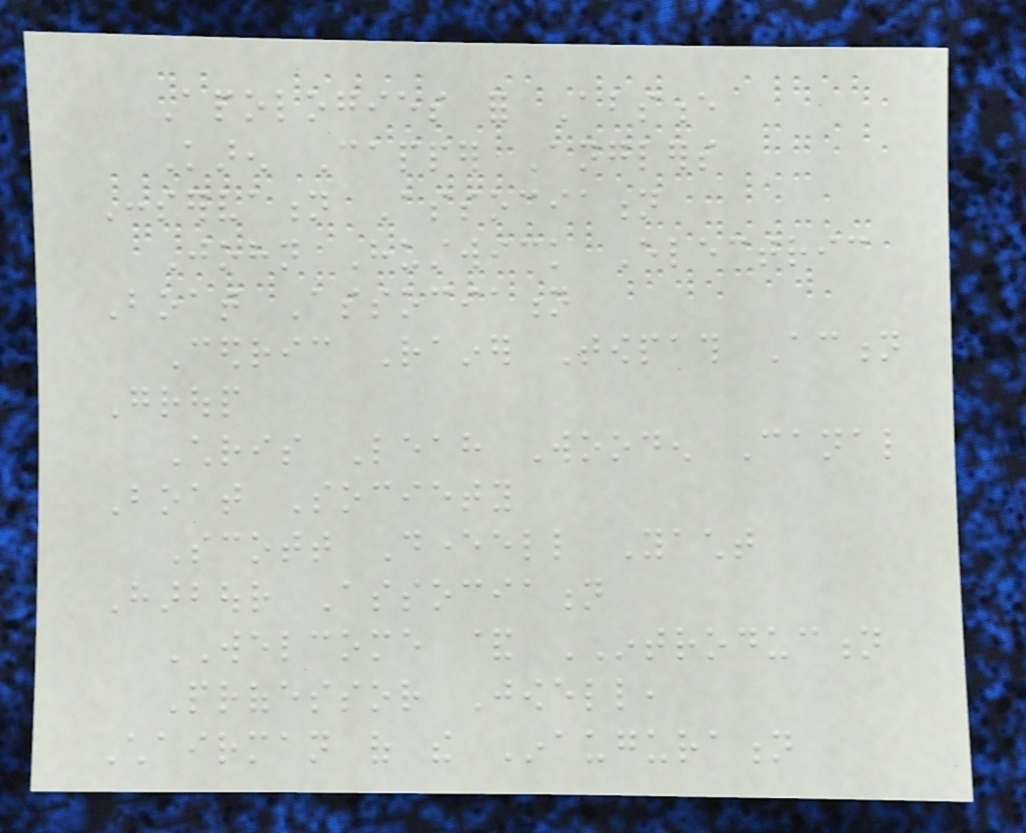Apologies for Absence
Karen Capper Anglers
Conservation Association
John Hustwick Electric
Boat Association
Cedric Rainer Towpath Action
Group
Chris Leah Wooden Canal
Boat Society
Scott Deverell Yacht
Harbour Association
WELCOME & INTRODUCTION
Professor Jowell,
Chairman of the Inauguration
